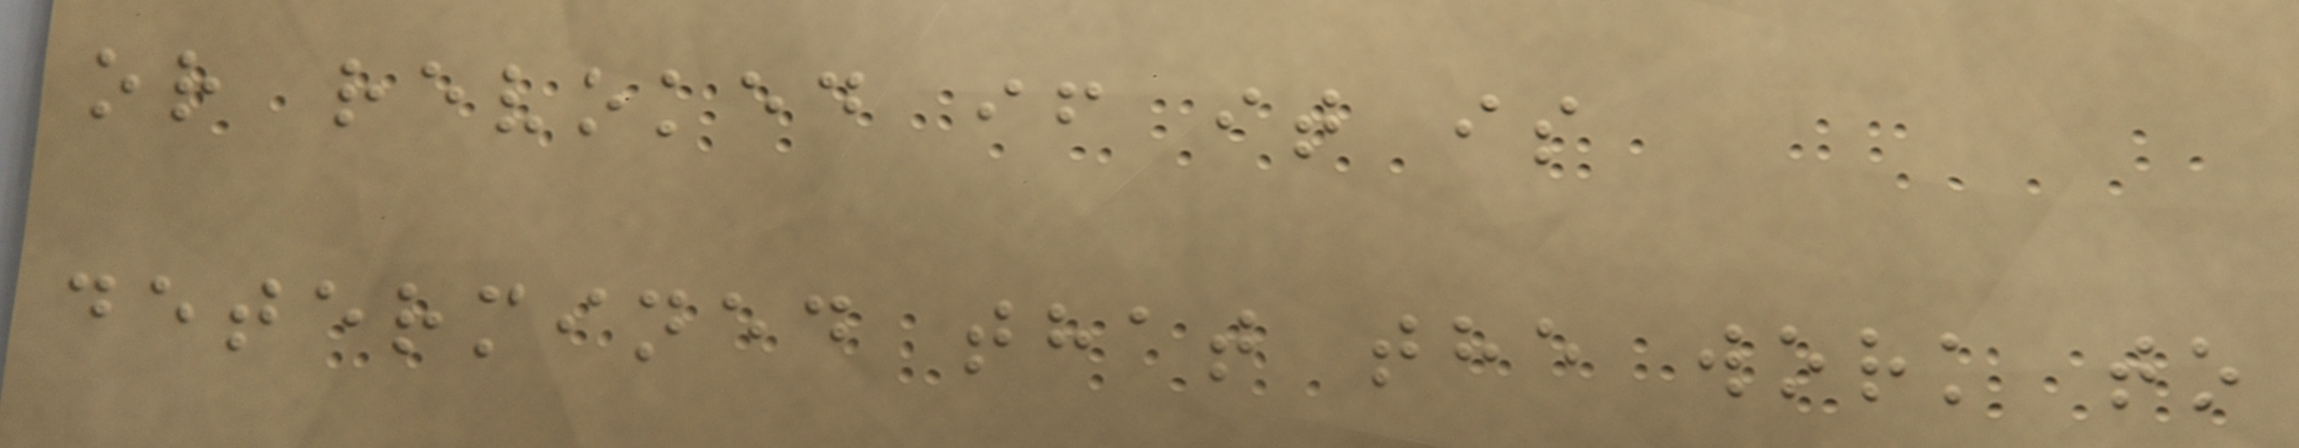or revoked if it is
determined that the work to
